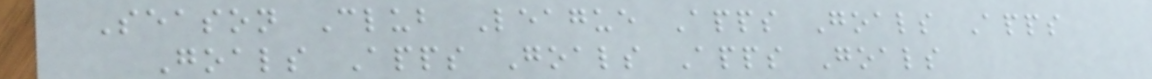Season Club League Apps Goals Apps
Goals Apps Goals Apps Goals
